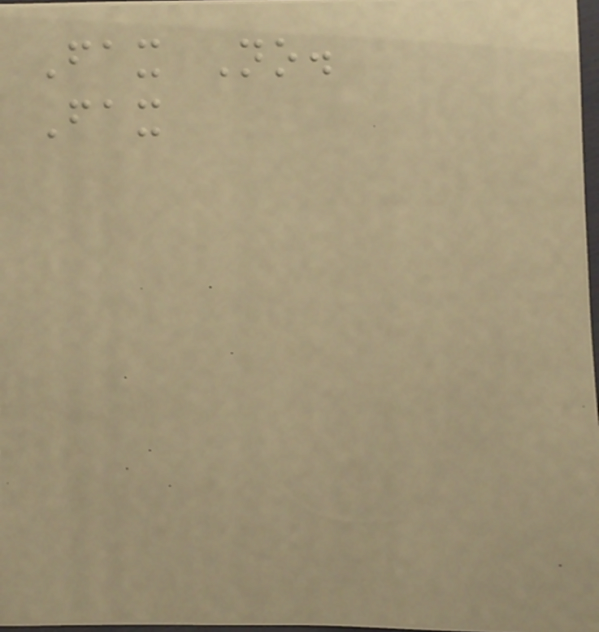Fax No.
Fax
